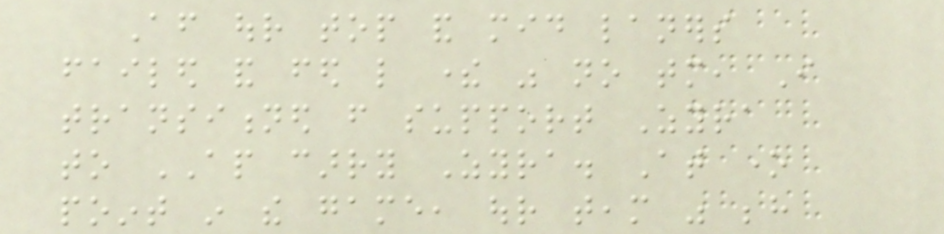After our top and mid laners
failed and fed like there was no tomorrow, I
transitioned from support Zyra
to AP carry Zyra. At one
point in the game, our team was behind
